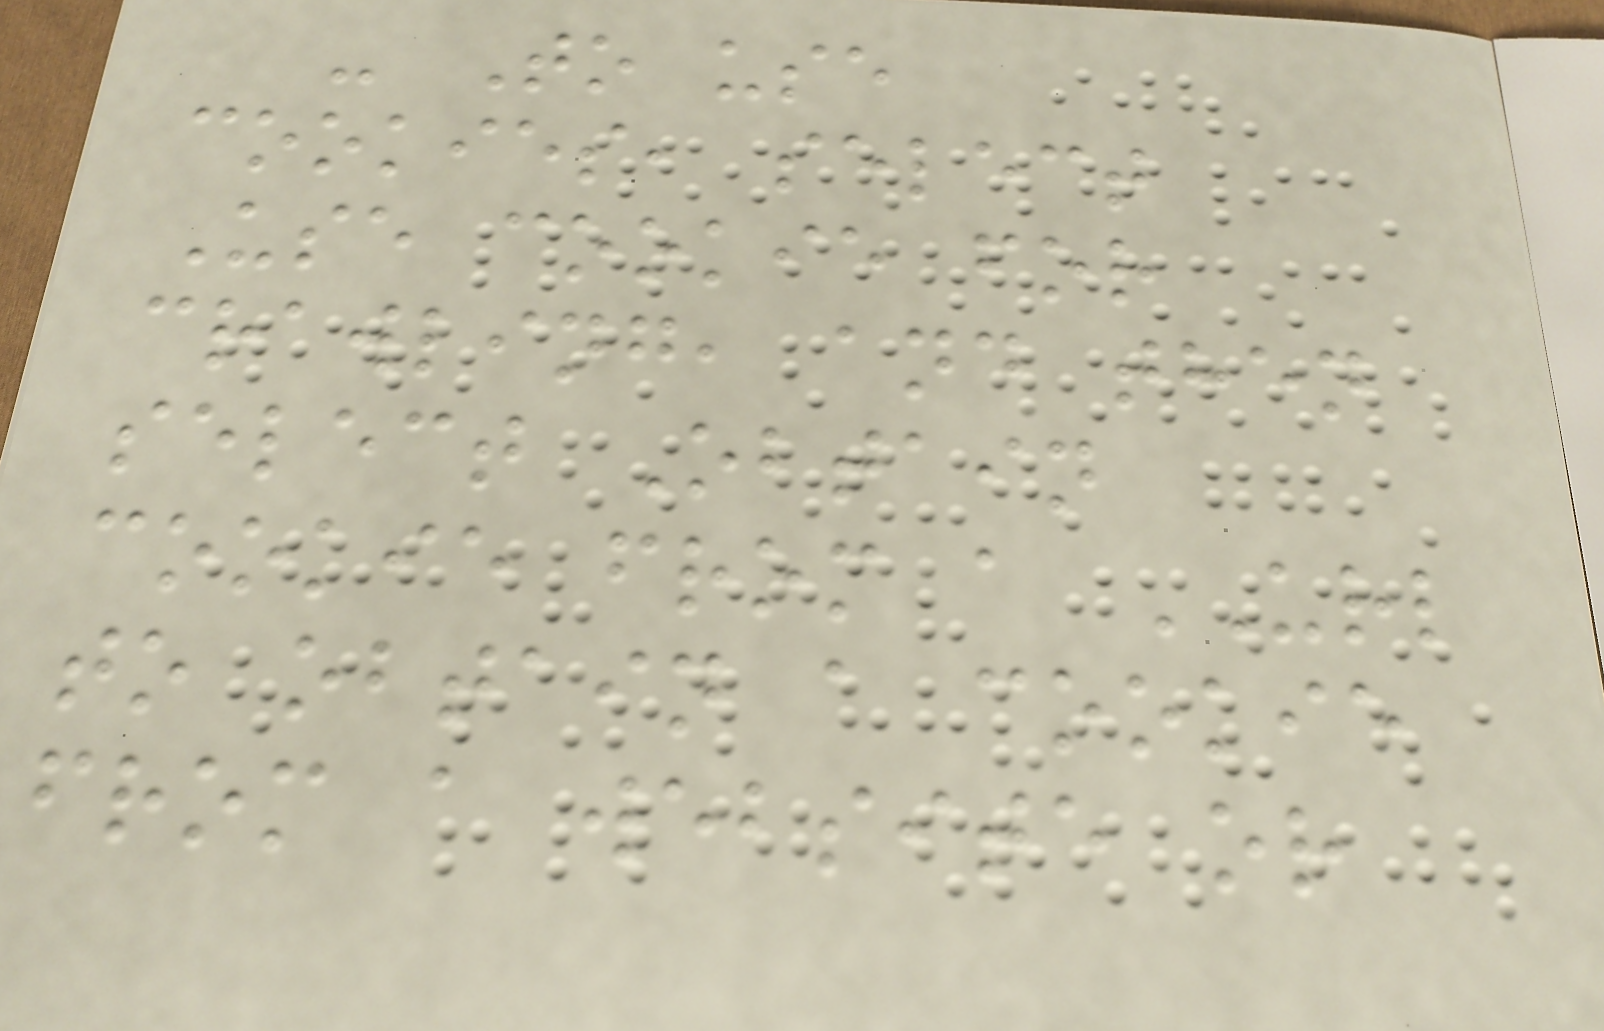- To use
cookies, select
Use cookie for
crawling, and then
select Obtain
cookie from a URL
to obtain a cookie
from a website or
